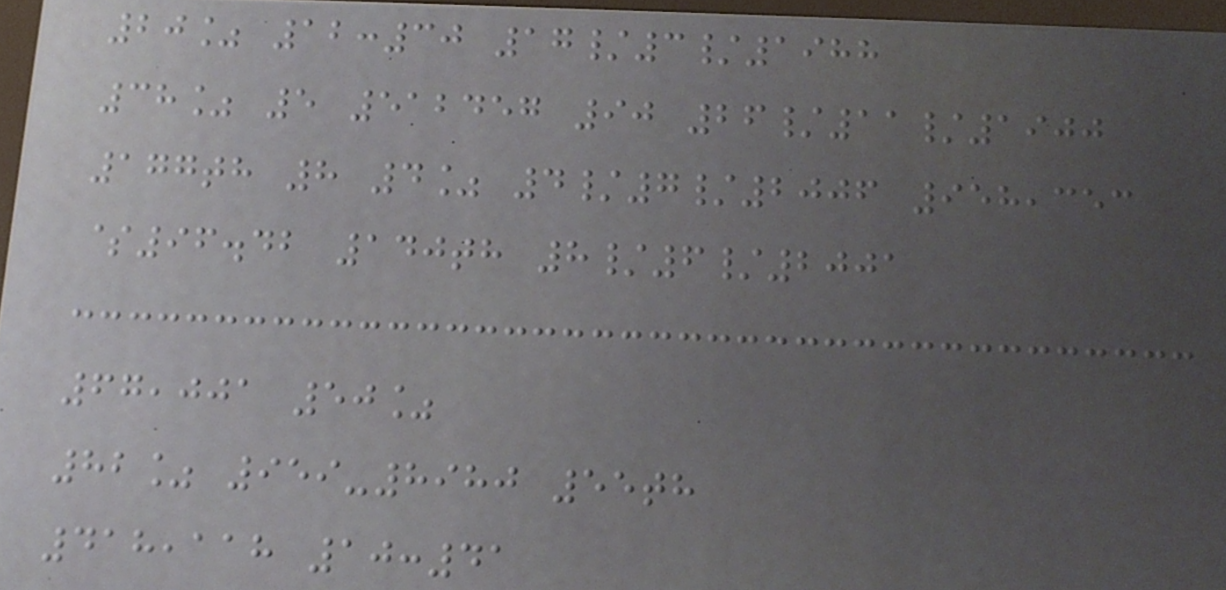20% 12:30 17/3/1988
38% 5 512457 90 26/11/1900
177th 8 4% 4/7/2006 958,353
$96.42 140th 8/6/2001
67,001 50%
82% 959-8980 55th
418,118 10:41
